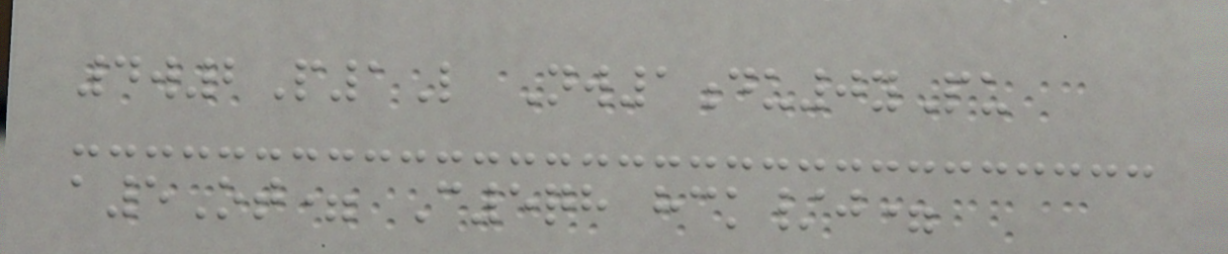4w2P1L Nw1du0yPu
a5Ot= C5qh hck/j=
